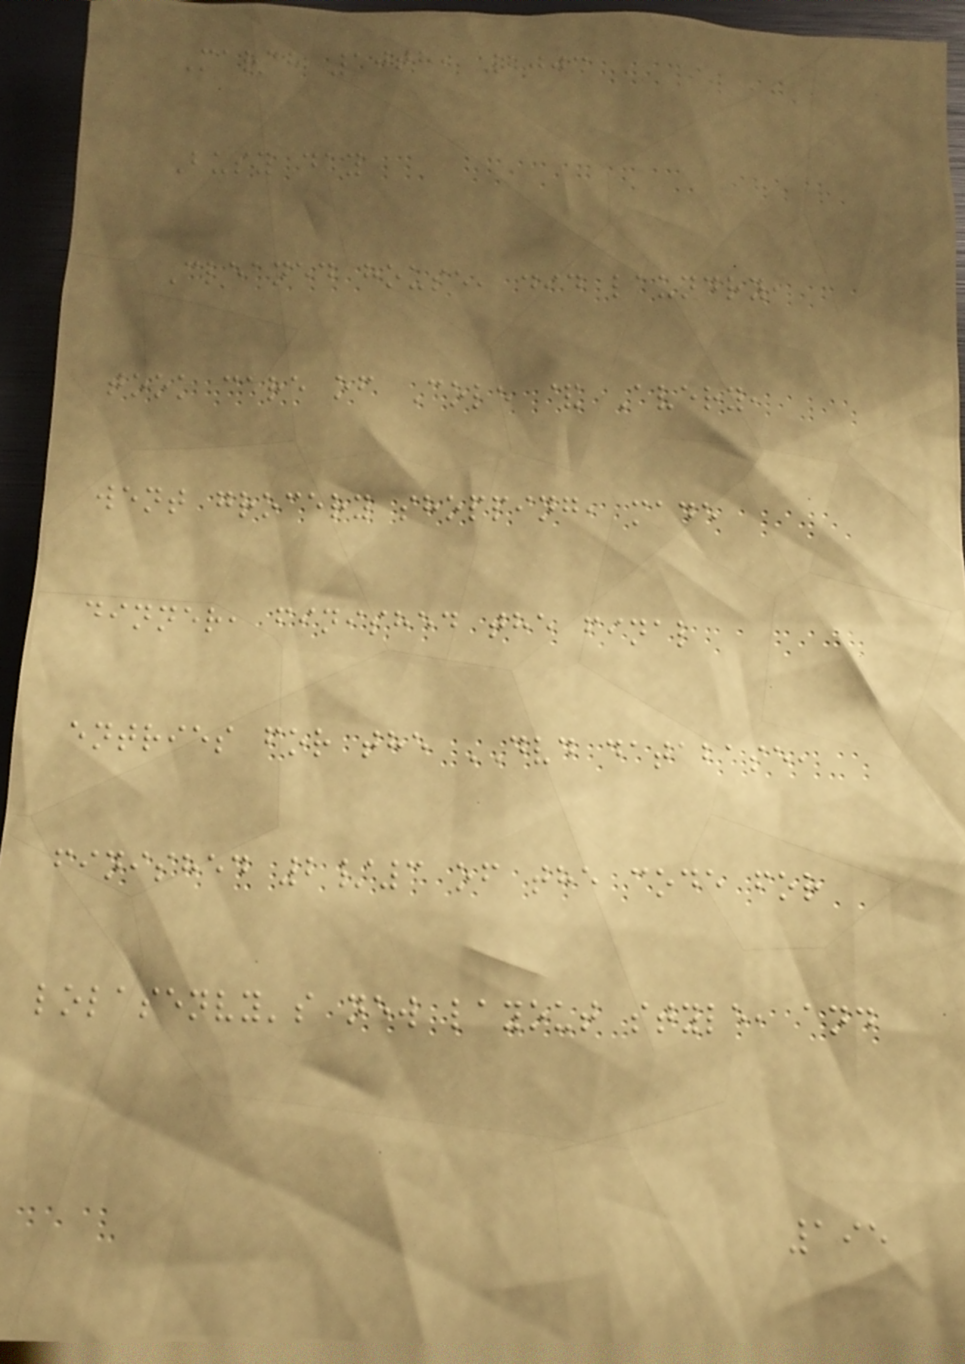March 10th, 2003
Busy day
Cleaned house, did laundry,
took care of Cole & Avery,
went grocery shopping, made
dinner, finished the final
entries for the DVD database,
finished 2/3 of the code for
lolasenvy's new layout style, and
195
